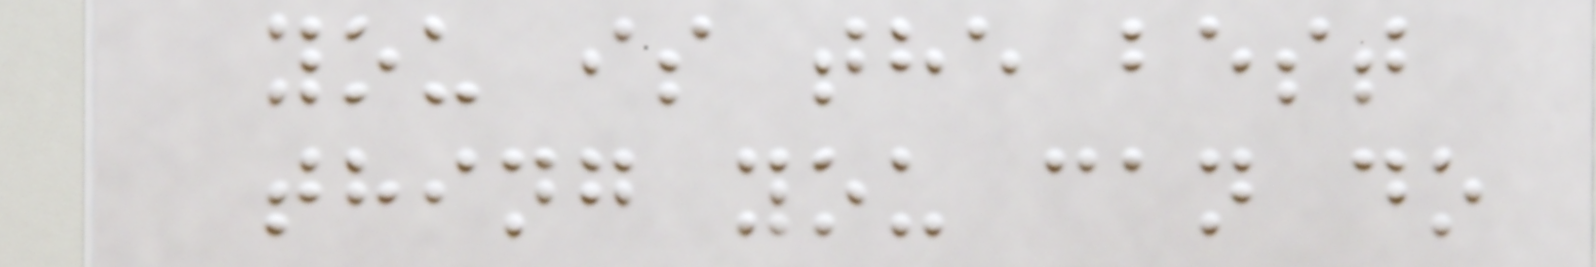you is the best
thing you can do
